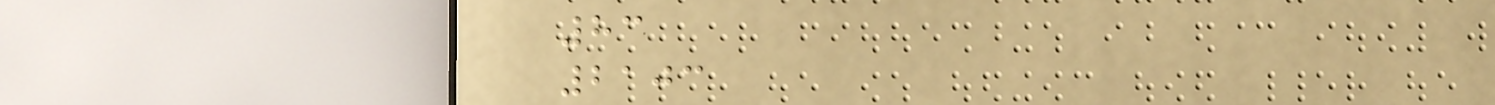83
2103
